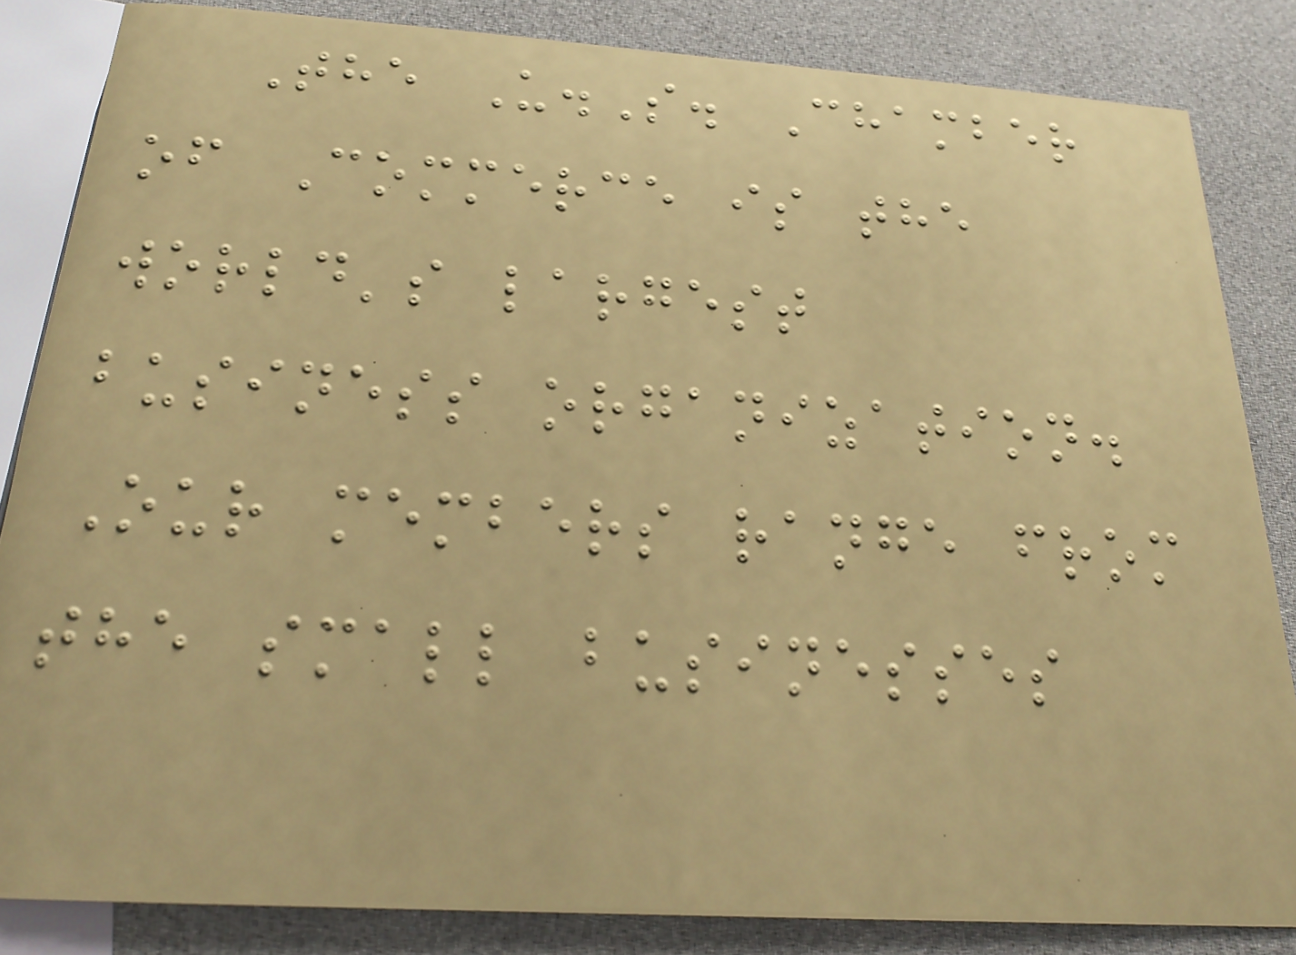The U.S. Chamber
of Commerce is the
world's largest
business organization.
Our members range from
the small businesses
